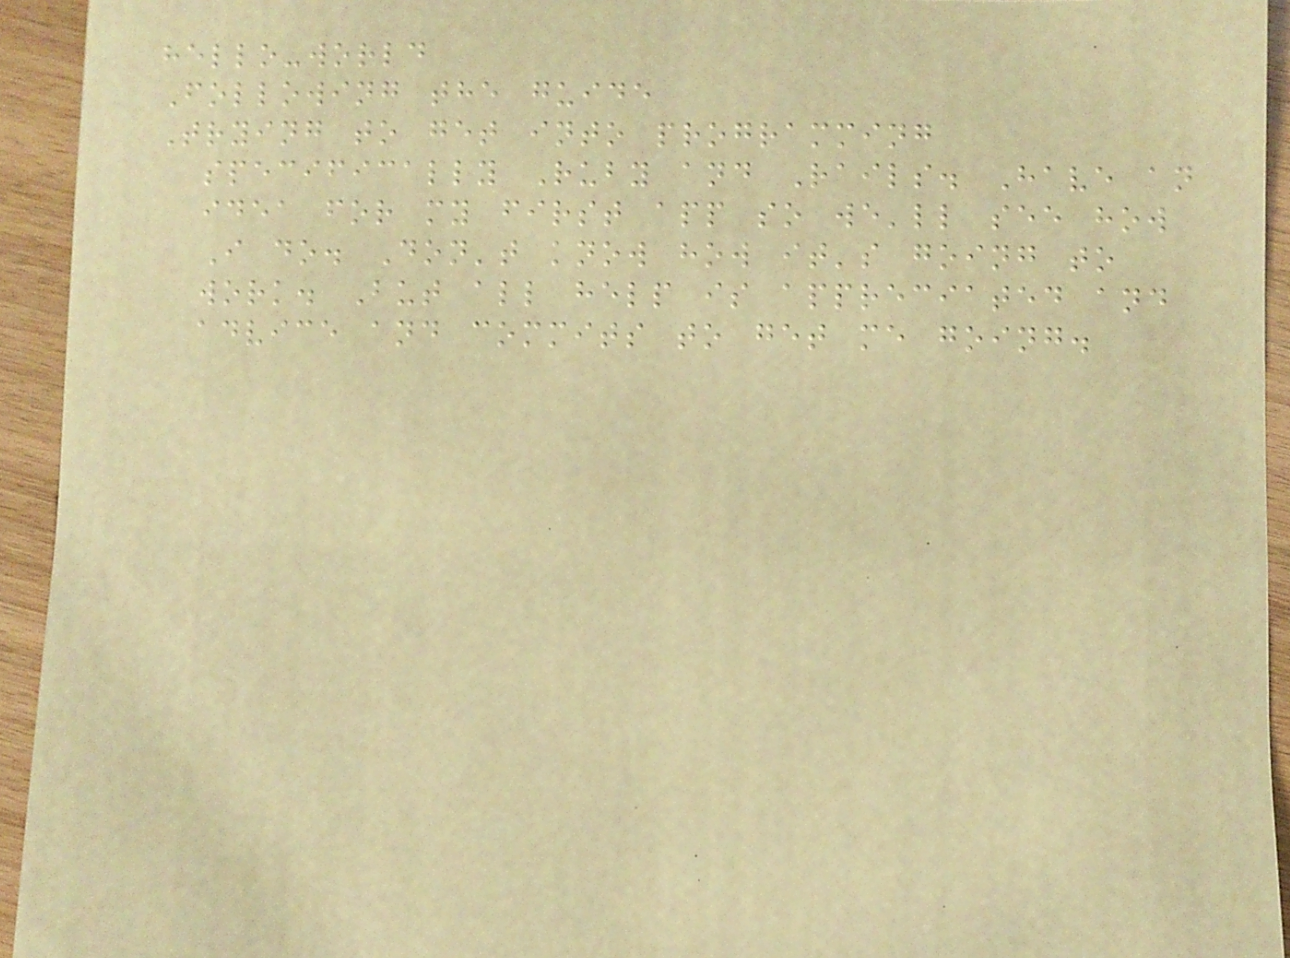hello-world
Following the guide
Trying to get into programming
specifically Ruby and Rails. Have an
idea for my first app so we'll see how
I do. Don't know how it's going to
work. But all help is appreciated and
advice and commits to get me going.
